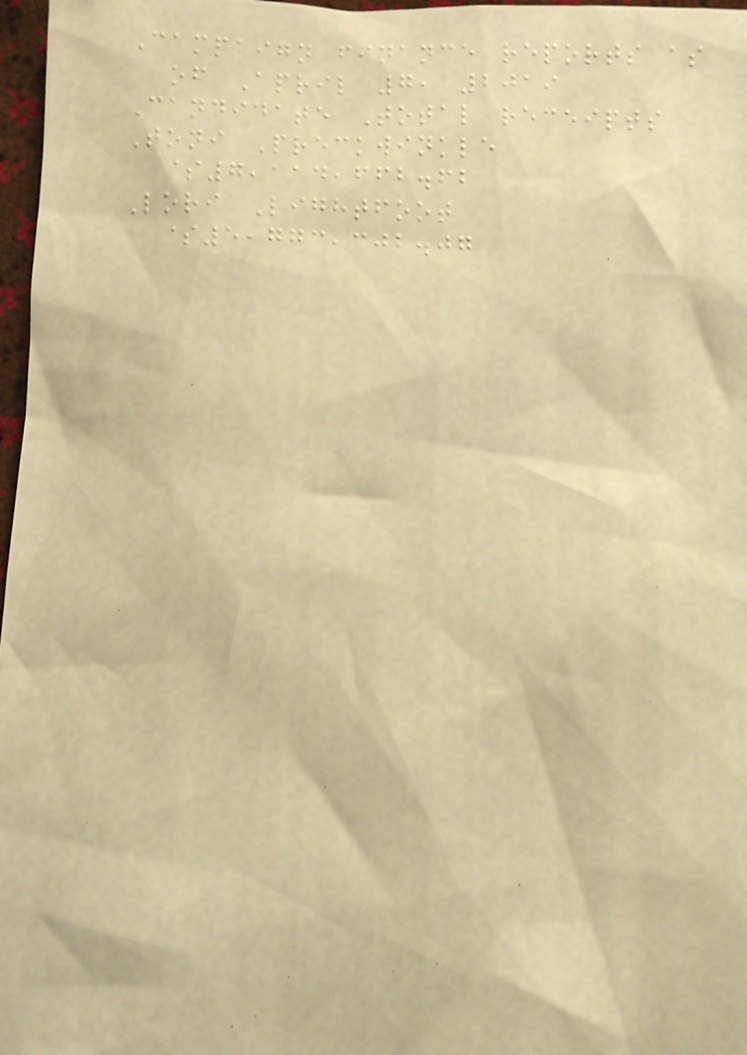Campaign finance reports as
of April 7, 2019
Candidate Total receipts
Toni Preckwinkle
$7,114,662.62
Lori Lightfoot
$5,773,302.07
